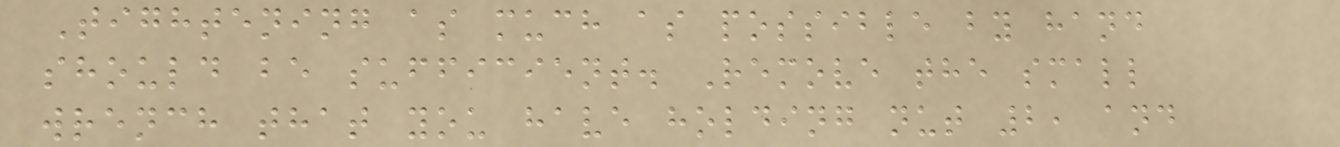Tightening as much as possible by hand
should be sufficient. Remove the small
wrench that you have holding nut 2, and
